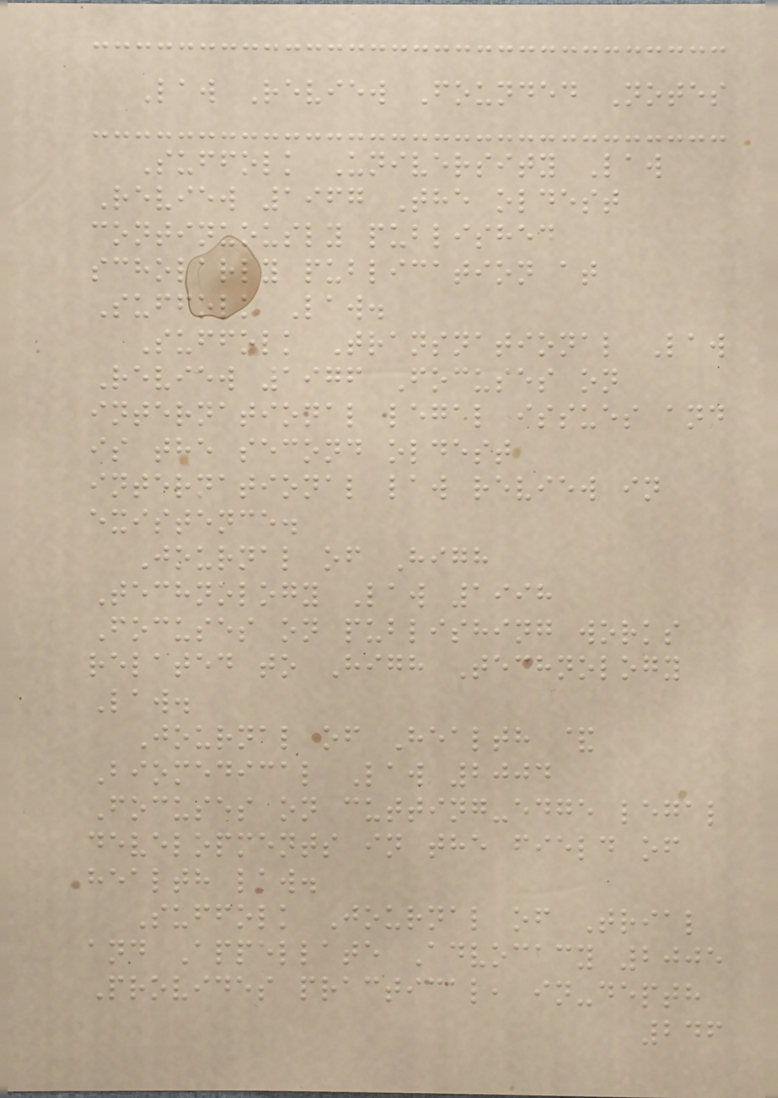Law Review Founded Notes
Suffolk University Law
Review 1967 The oldest
continuously published
scholarly publication at
Suffolk Law.
Suffolk Transnational Law
Review 1976 Focuses on
international legal issues and
is the second oldest
international law review in
existence.
Journal of High
Technology Law 1998
Focuses on publishing works
related to High Technology
Law.
Journal of Health &
Biomedical Law 2004
Focuses on cutting-edge legal
developments in the field of
health law.
Suffolk Journal of Trial
and Appellate Advocacy 2005
Provides practical, in-depth
246
